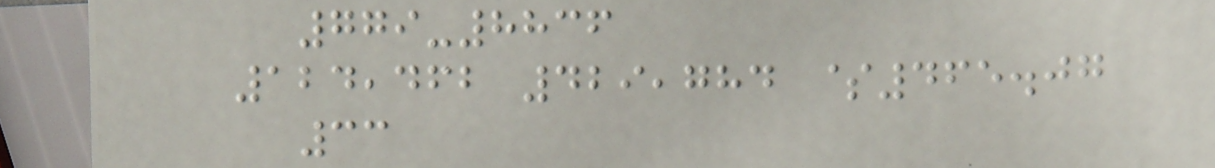779-8836
124,462 429,784 $465.07
33
